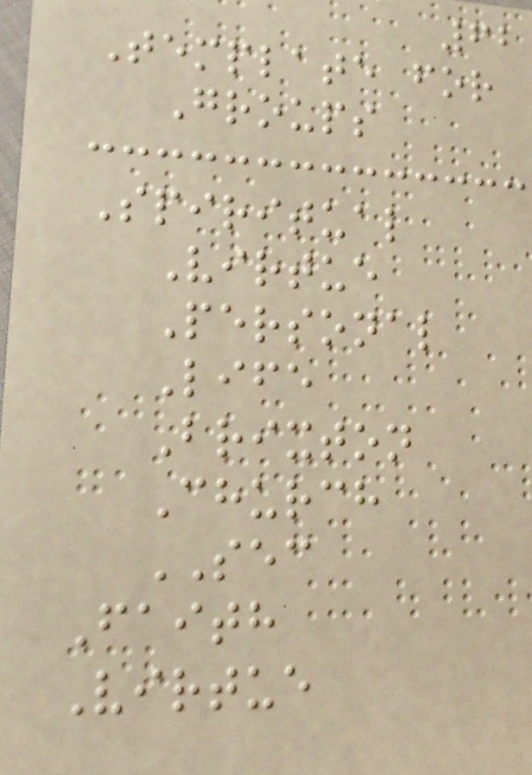62
Template for
Groups
Spiritual
Virtue
Personal
Life
Brixton
Church
SEC
Faith
Virtue
